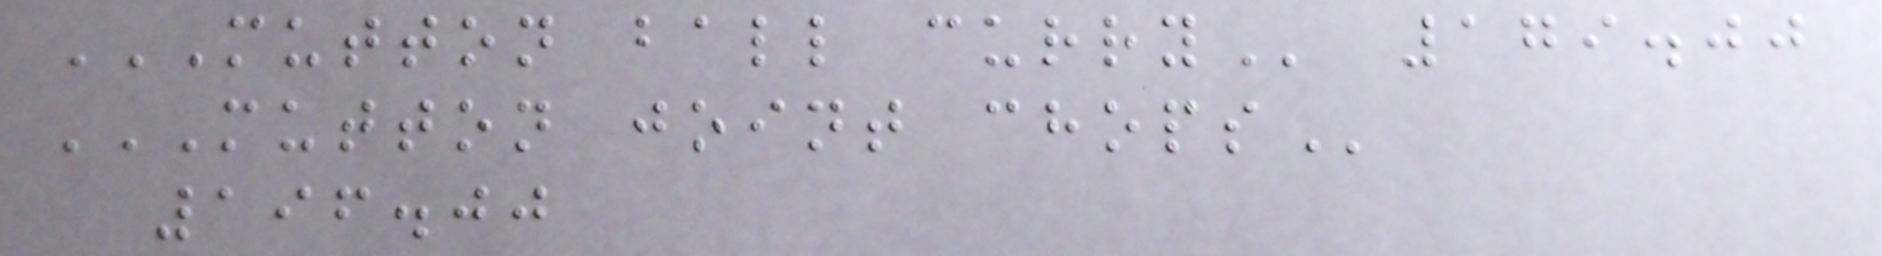MUTTON BALL CURRY 179.00
MUTTON JOINT CHOPS
196.00
